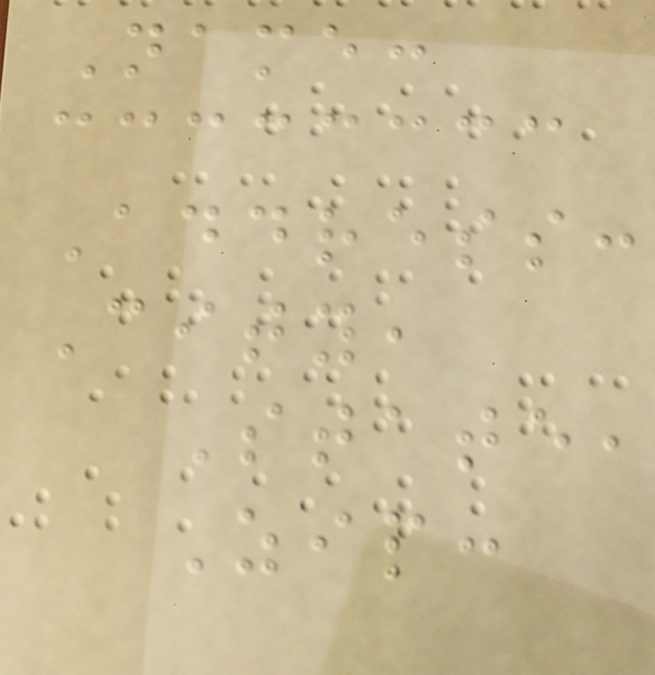Name:
Address:
City,
State,
Zip:
